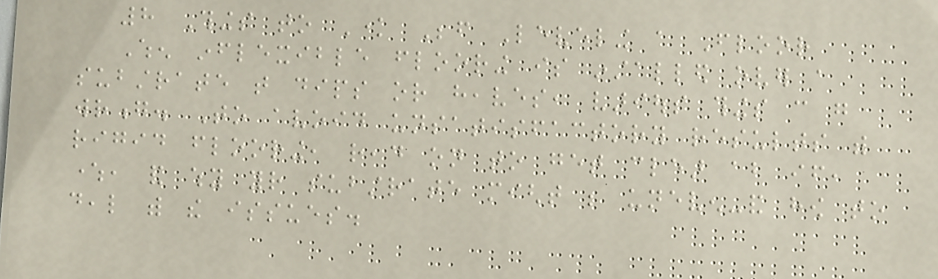8 Things to Know Before Leveling a Floor
When inflexible flooring is installed over a
substrate that dips or heaves, various things can go
wrong. To avoid unsatisfactory results with
rigid flooring, read on to get clear about if,
where, and why your substrate might be uneven-and how to
deal with the issues.
